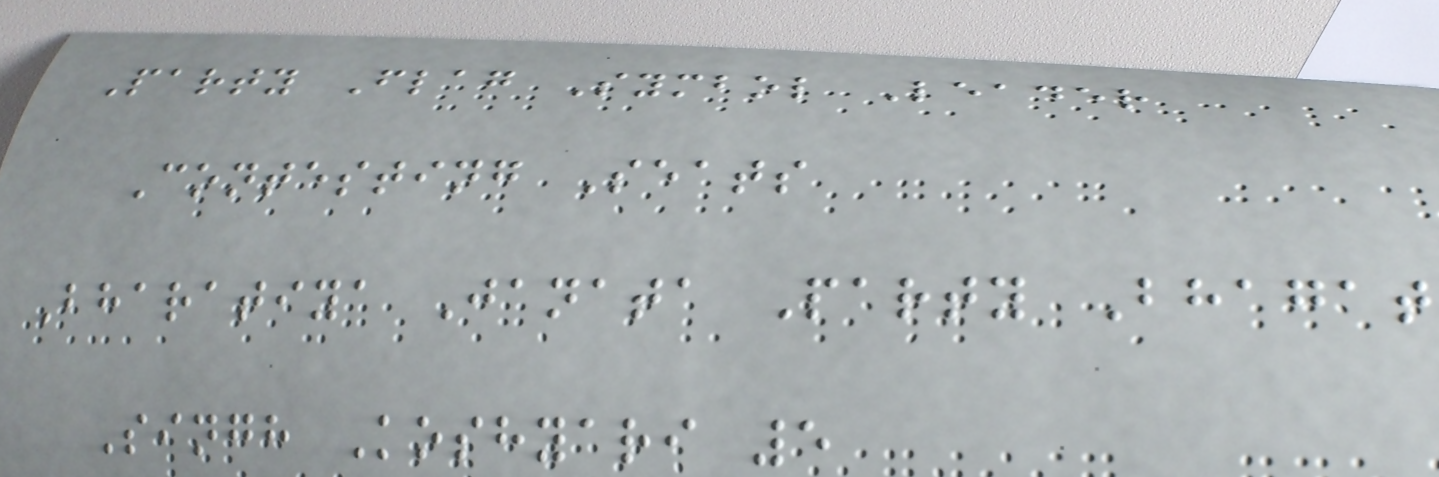Party Flag Symbol Leader
Contesting Seats
Bharatiya Janata Party Bhagat
Singh Koshyari 5
